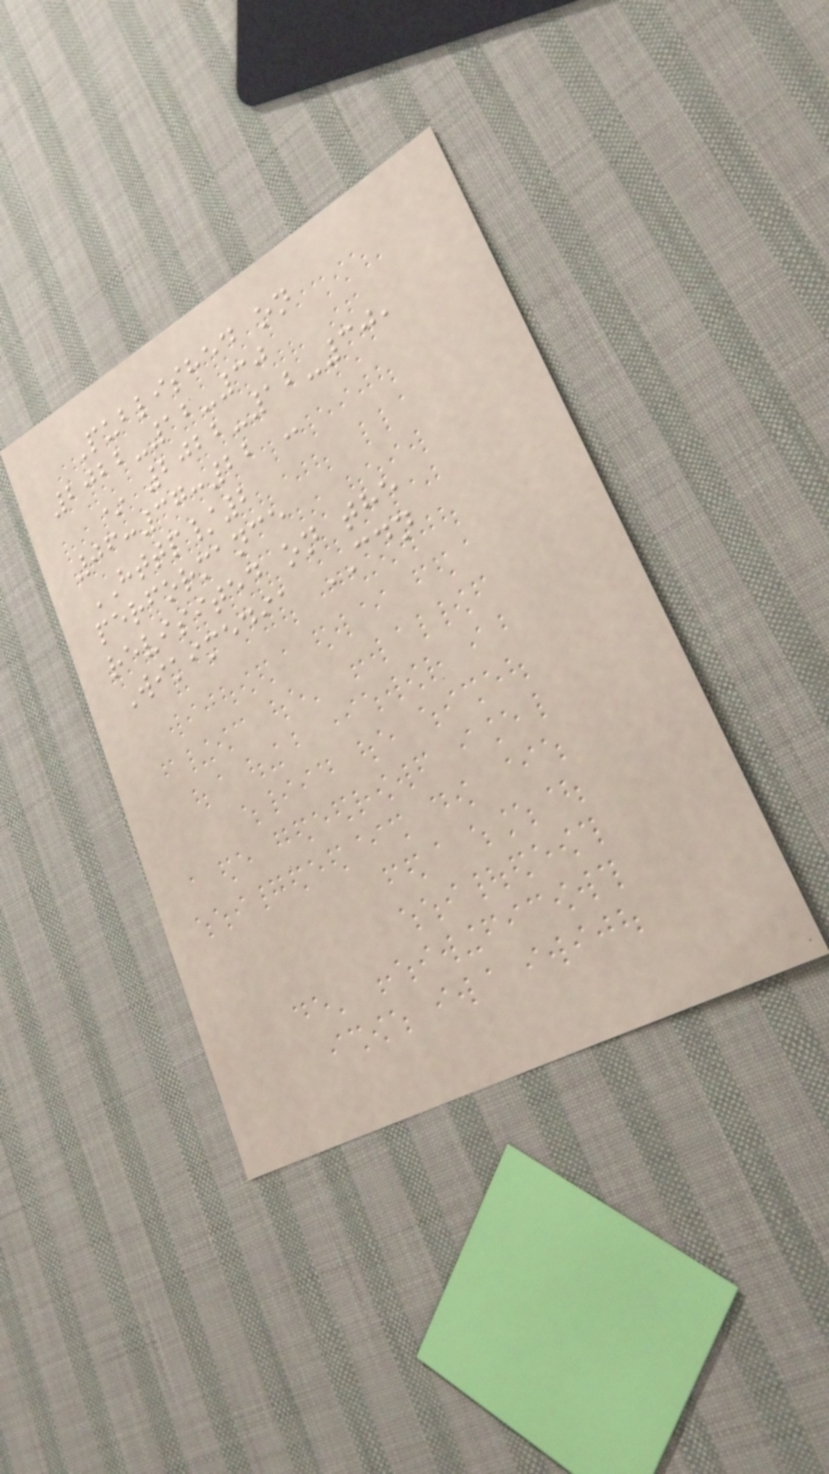Published on
2022-12-30
* 2022-12-30,
06:37:22 -
HTTP/2
performance
revisited on the
Wikimedia CDN
